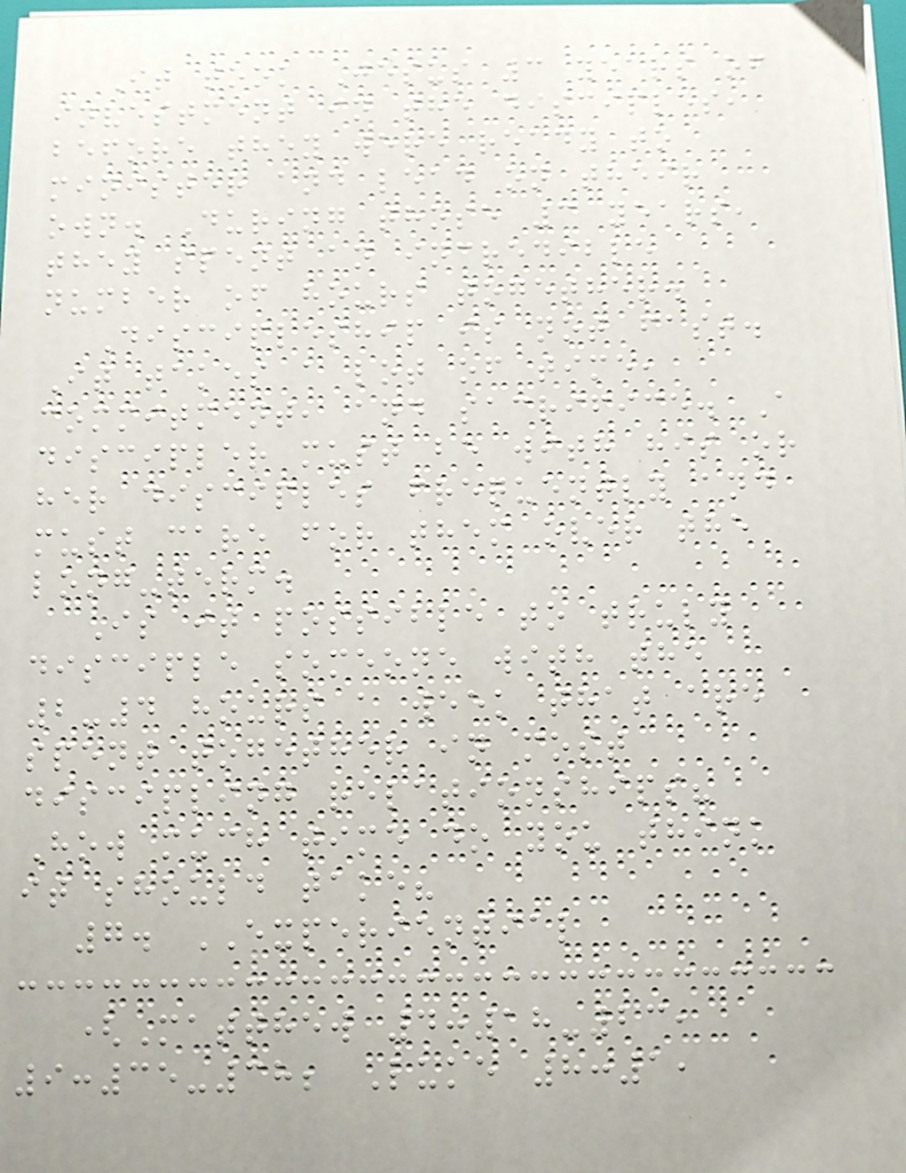It took Jesus 3 years of
investment in the disciples,
before they were ready to
minister and lead on their
own. During those 3 years,
they spent an incredible
number of hours together.
Discipleship is not fast.
It takes a lot of time,
commitment, and sacrifice. A
discipler must be with his or
her disciples frequently and
must care for them over the
long-term.
Is it possible to truly
disciple someone with the
2-4 hours a week that are
spent together in most
discipling relationships?
How much time do you think
it should take?
7. EXPERIENTIAL
(Matthew 4:18-23,
9:35-38; Luke 8:1,
